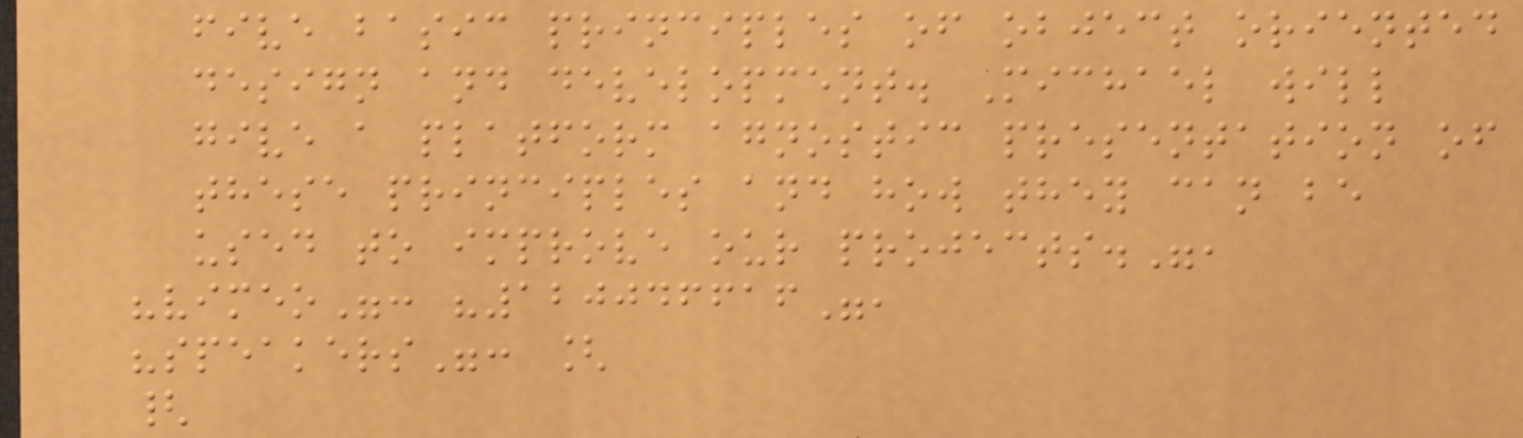five basic principles of object oriented
design and development. Michael will
give a platform agnostic presentation of
these principles and how they can be
used to improve our projects.",
"vimeo": "120046616",
"speakers": [
{
